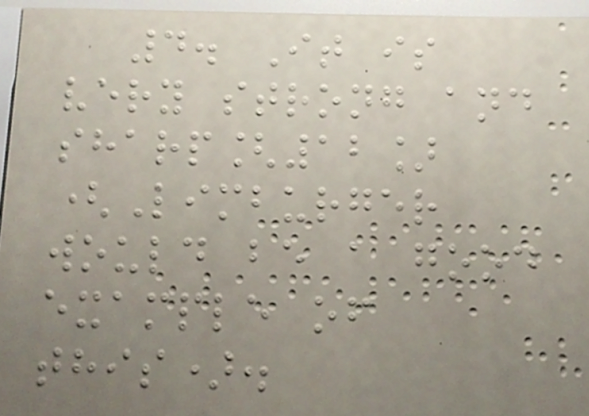4. It is
very strong and
sharp[12]
(Limburger
would be a good
example of
this).
